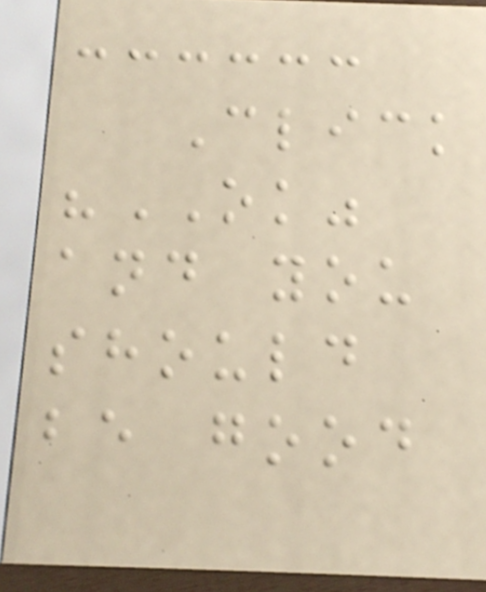Click
"OK"
and you
should
be good
